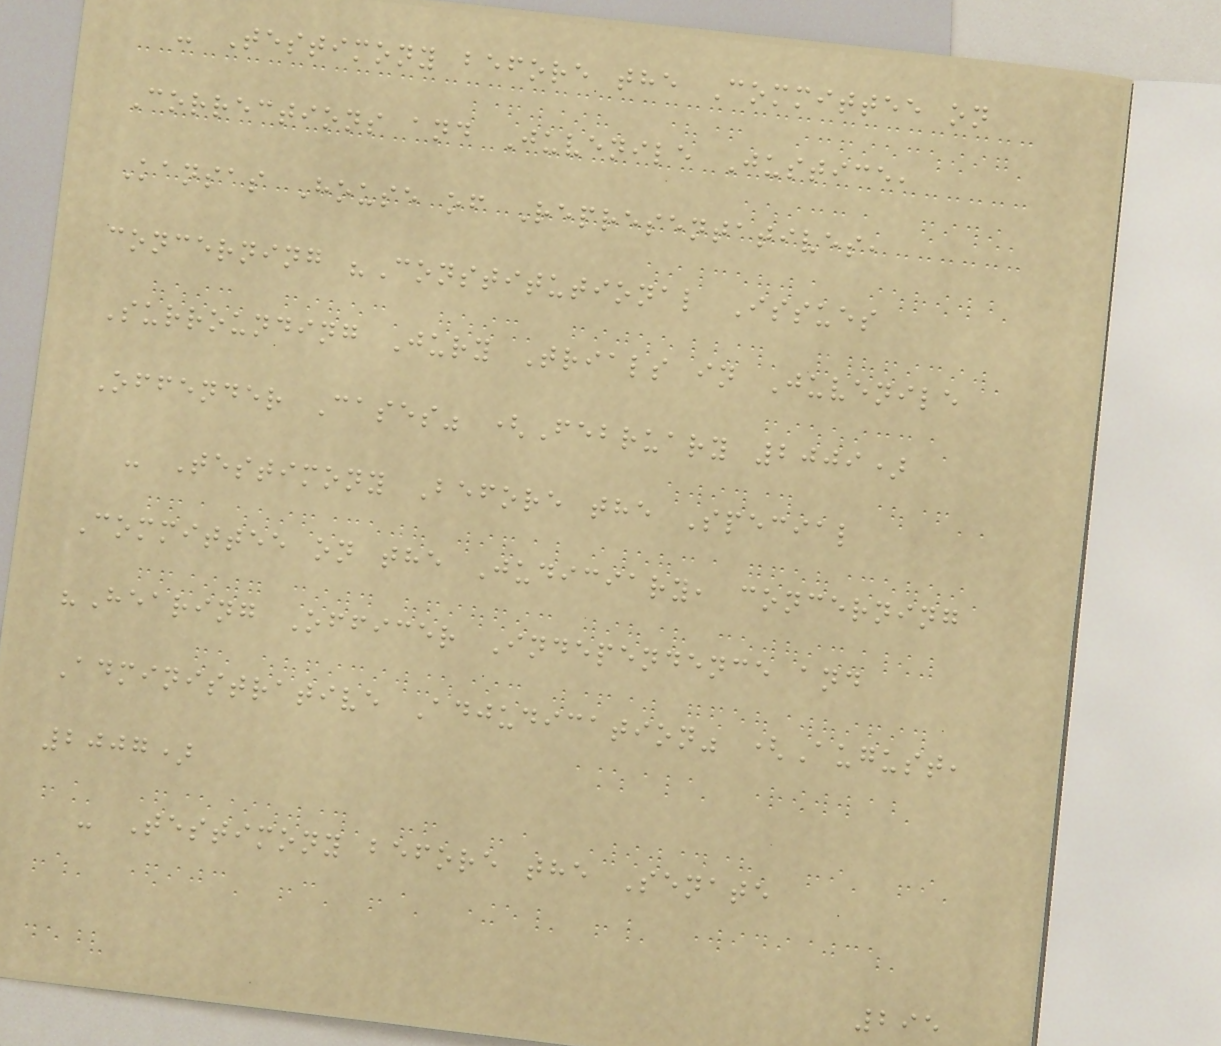- Testimony before the Committee on
Corrections and Juvenile Justice,
Kansas House of Representatives,
concerning "Constitutional Issues
Surrounding Jury Trials in Juvenile
Offender Cases" (February 2009)
- Testimony Before the Special
Committee on the Judiciary, concerning
"Hearing Officer Independence and
Administrative Adjudication" (August,
2007)
- Testimony before the Senate
295
